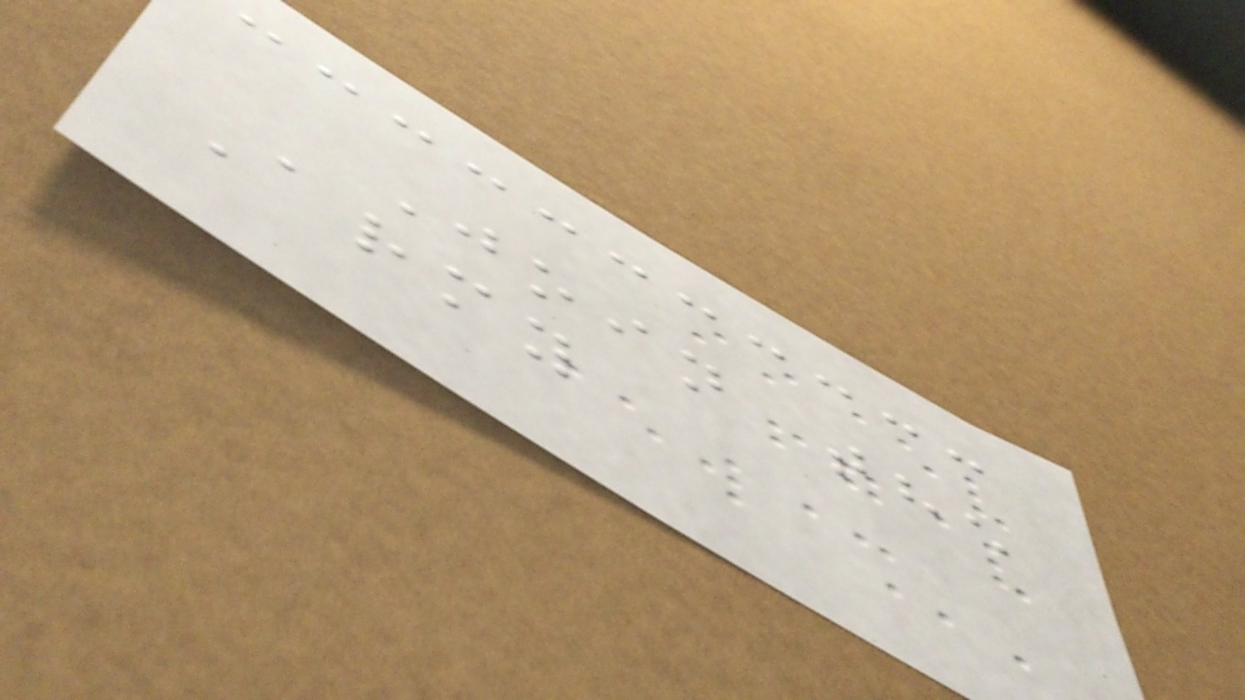Join the
Army
